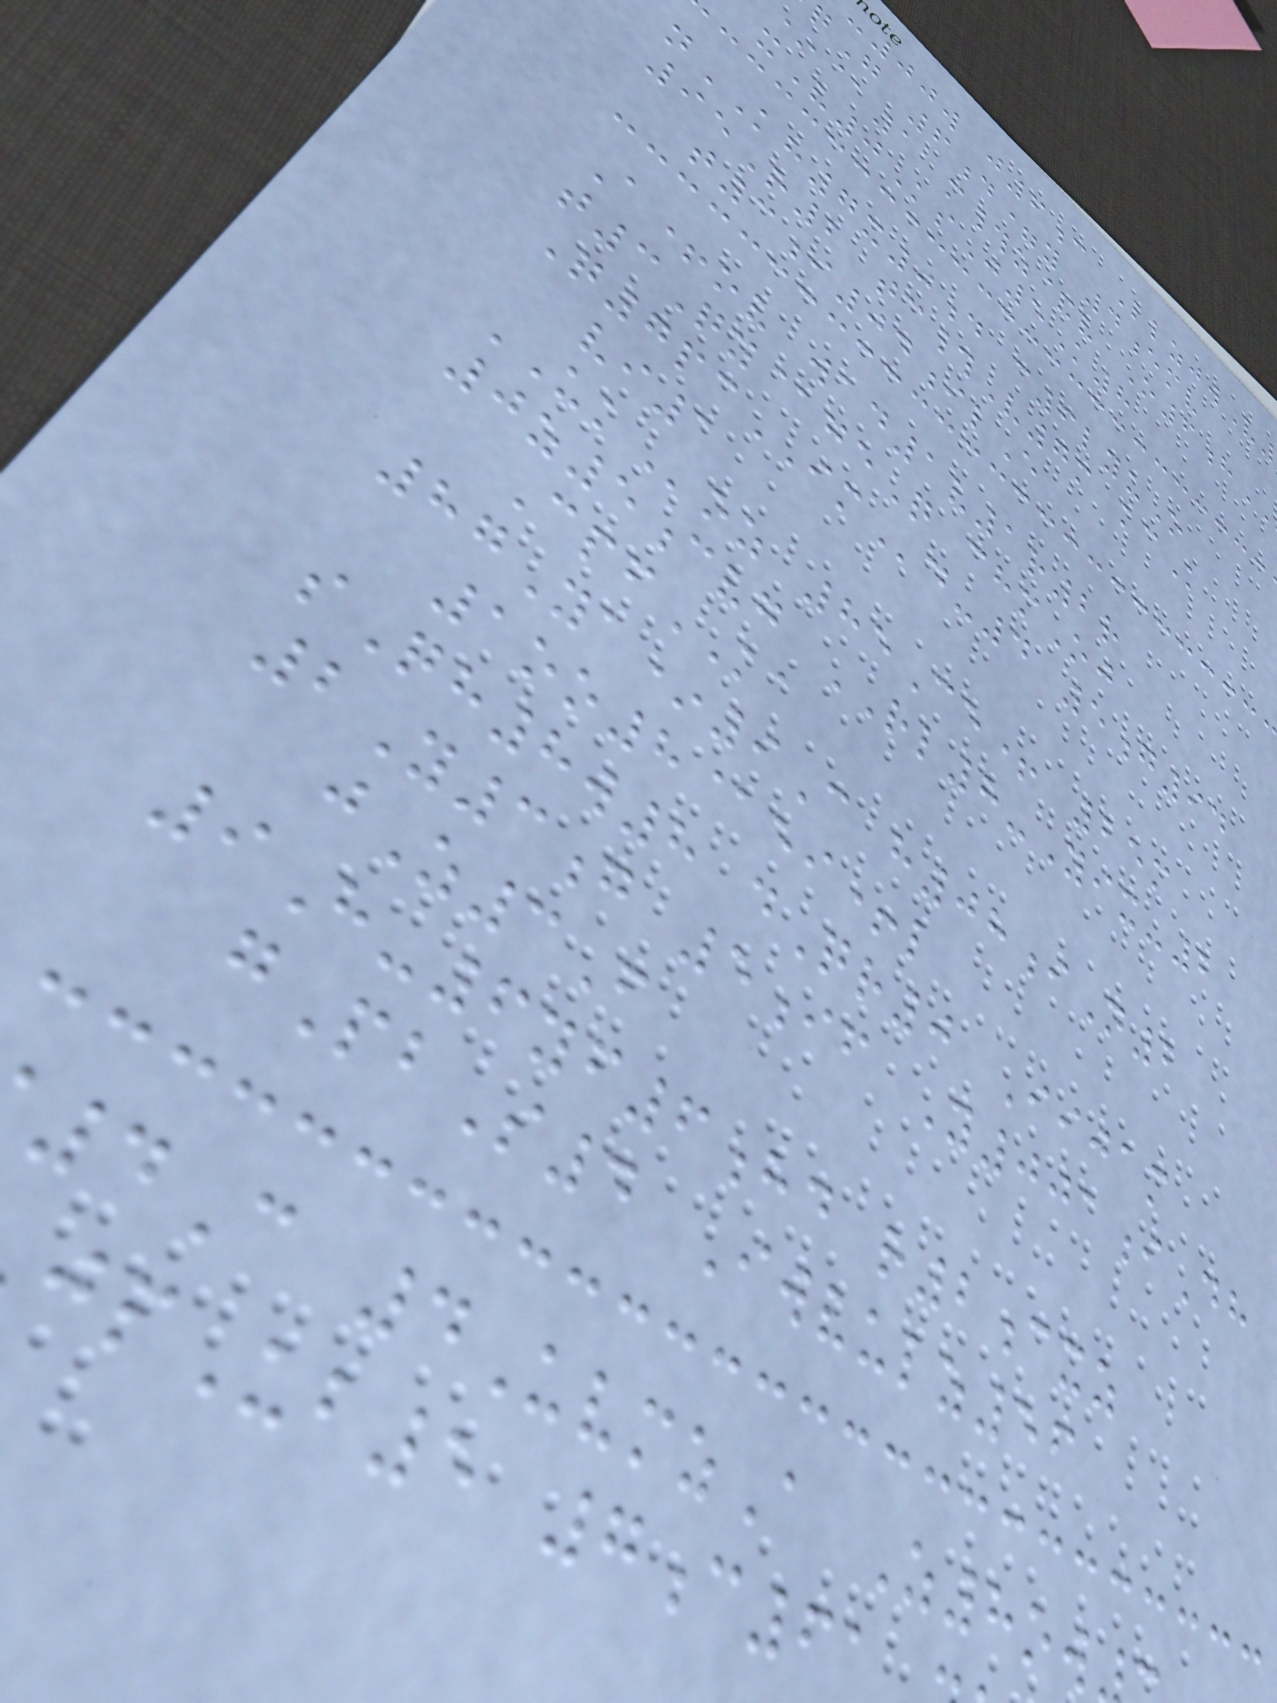-00w j6c LlzjwV
qG 6d=y 4emv
*@1 m#z&v O6h
xV0KsJ5K8
nKH7x0d c6lyuO
95R2 tc#V7m kcK
t3i04ilE
A+ov wad1v1r2r
t3Qy@geQ chmOj
Q7pcIMd-4 5g94
vi1
UKoz 85Ce+ 25m
0z5cvg RL8-Yix-2
CpfKA
87Ya*9C h08iN2
1oo8@ei+l
sQh8w8 dQr0 Iijam
2Y3g 5if Y001iDh
jZ3F
9H-6yf6hd r2cxz
gPbS4 Iwvulz56
4C 4UvmzA Z8ow
pUb5 7c61
